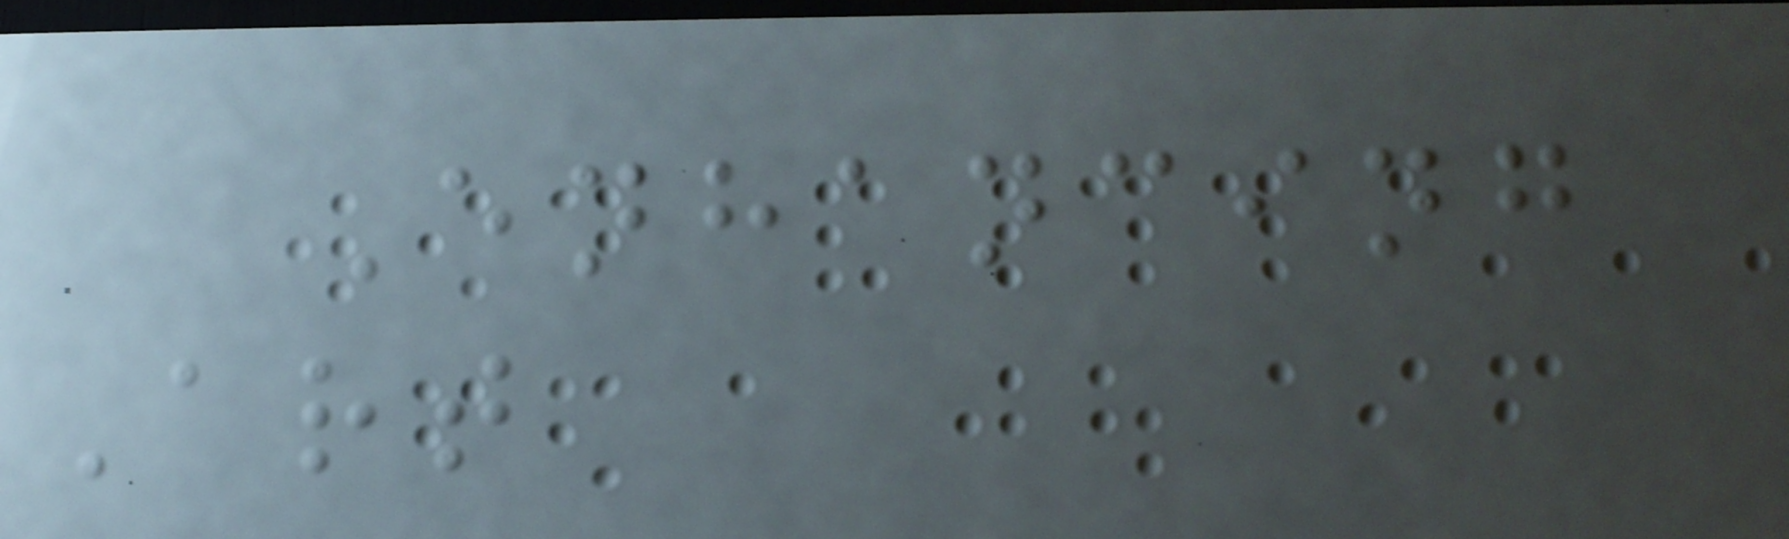Enhancing
Art
